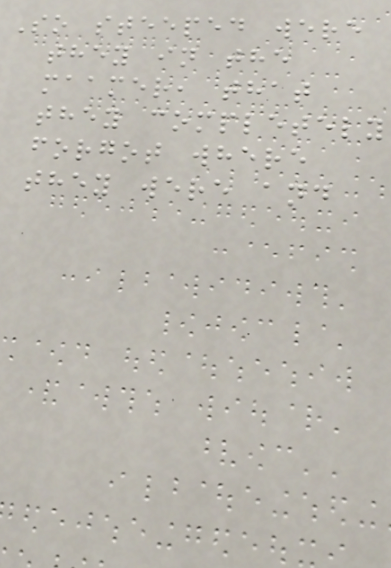So steeped were
they in the
maamer, that
they completely
forgot where
they were and
